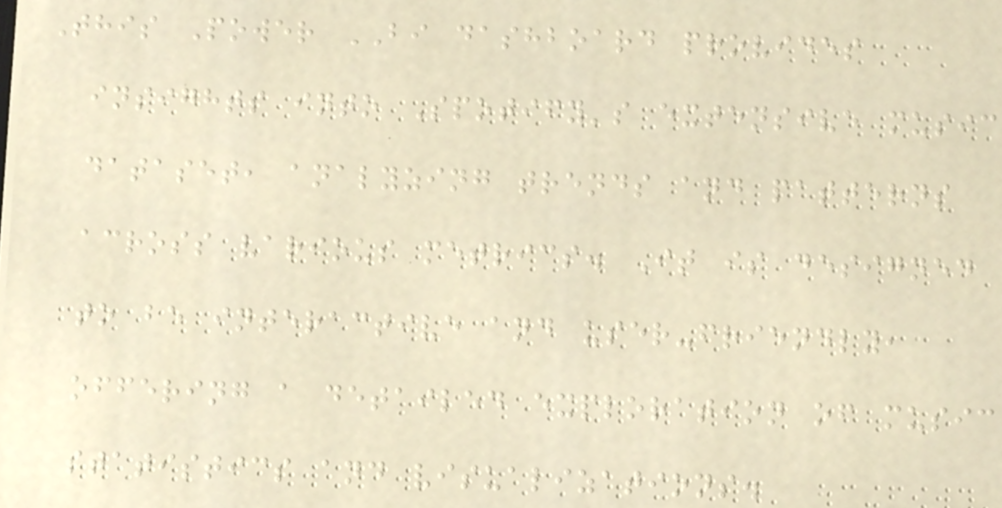This Power BI dashboard provides
insights into Spotify's extensive music
dataset, analyzing trends and patterns
across various metrics. It is designed
to be interactive and user-friendly,
offering a detailed exploration of music
statistics and visualizations.
